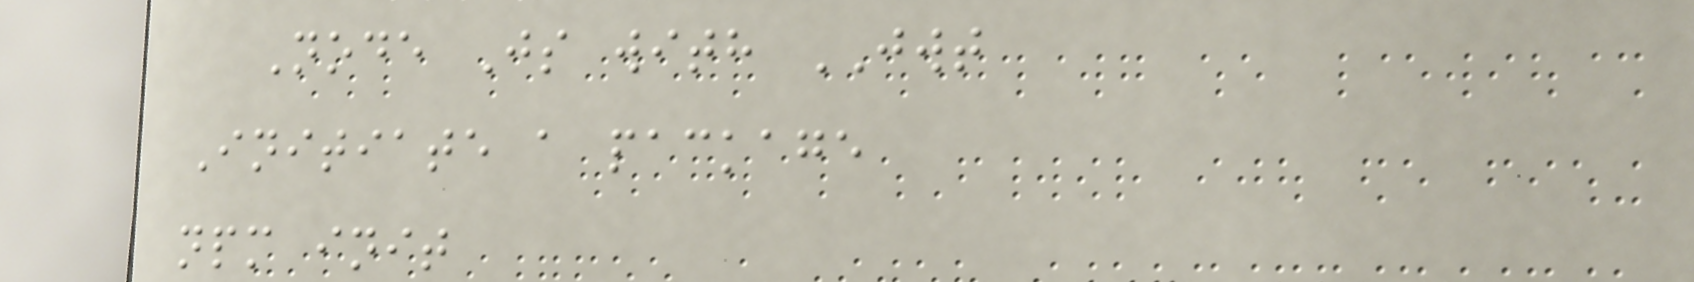Node Js with JWT
Initiate a package
npm init
